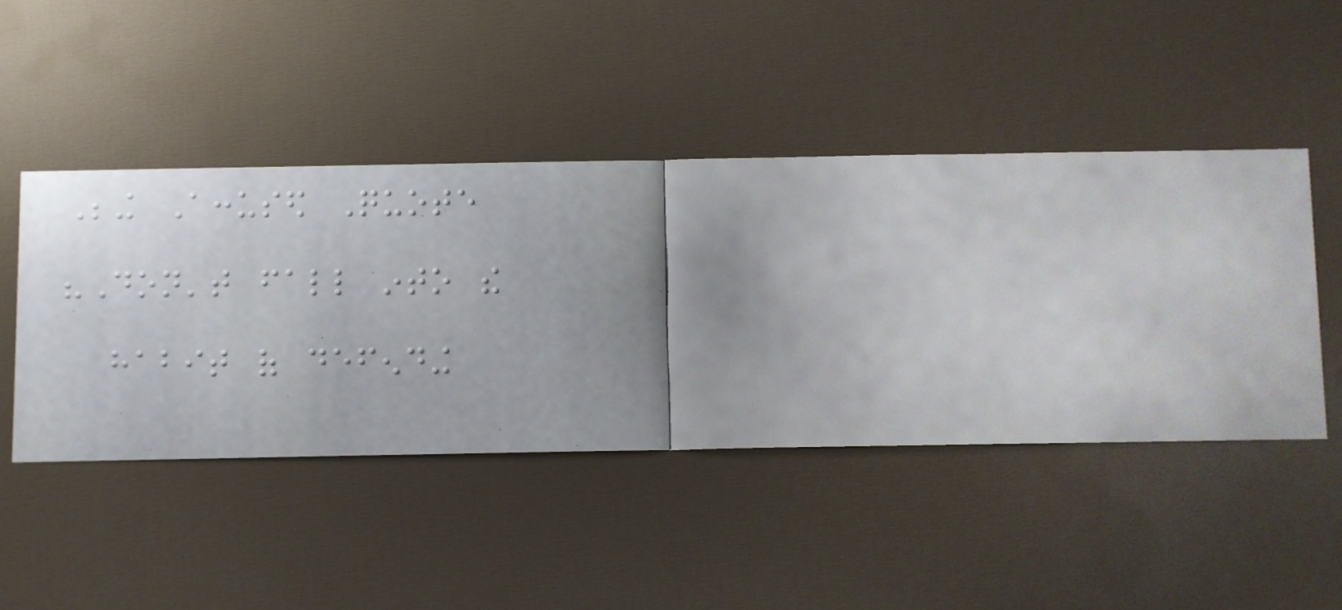Being Accused Quote
"Don't fall into the
habit of defending
